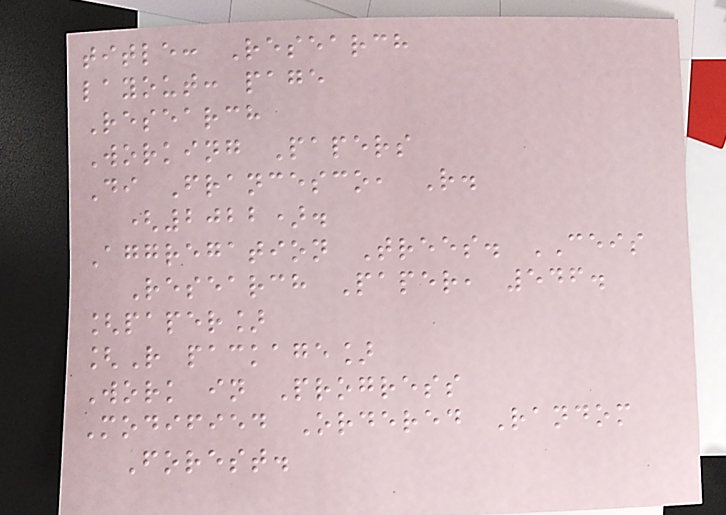title: Research
layout: page
Research
Working Papers
Di Francesco, R.
(2022).
Aggregation Trees. CEIS
Research Paper, 546.
[paper]
[R package]
Work in Progress
Modified Ordered Random
Forest.
